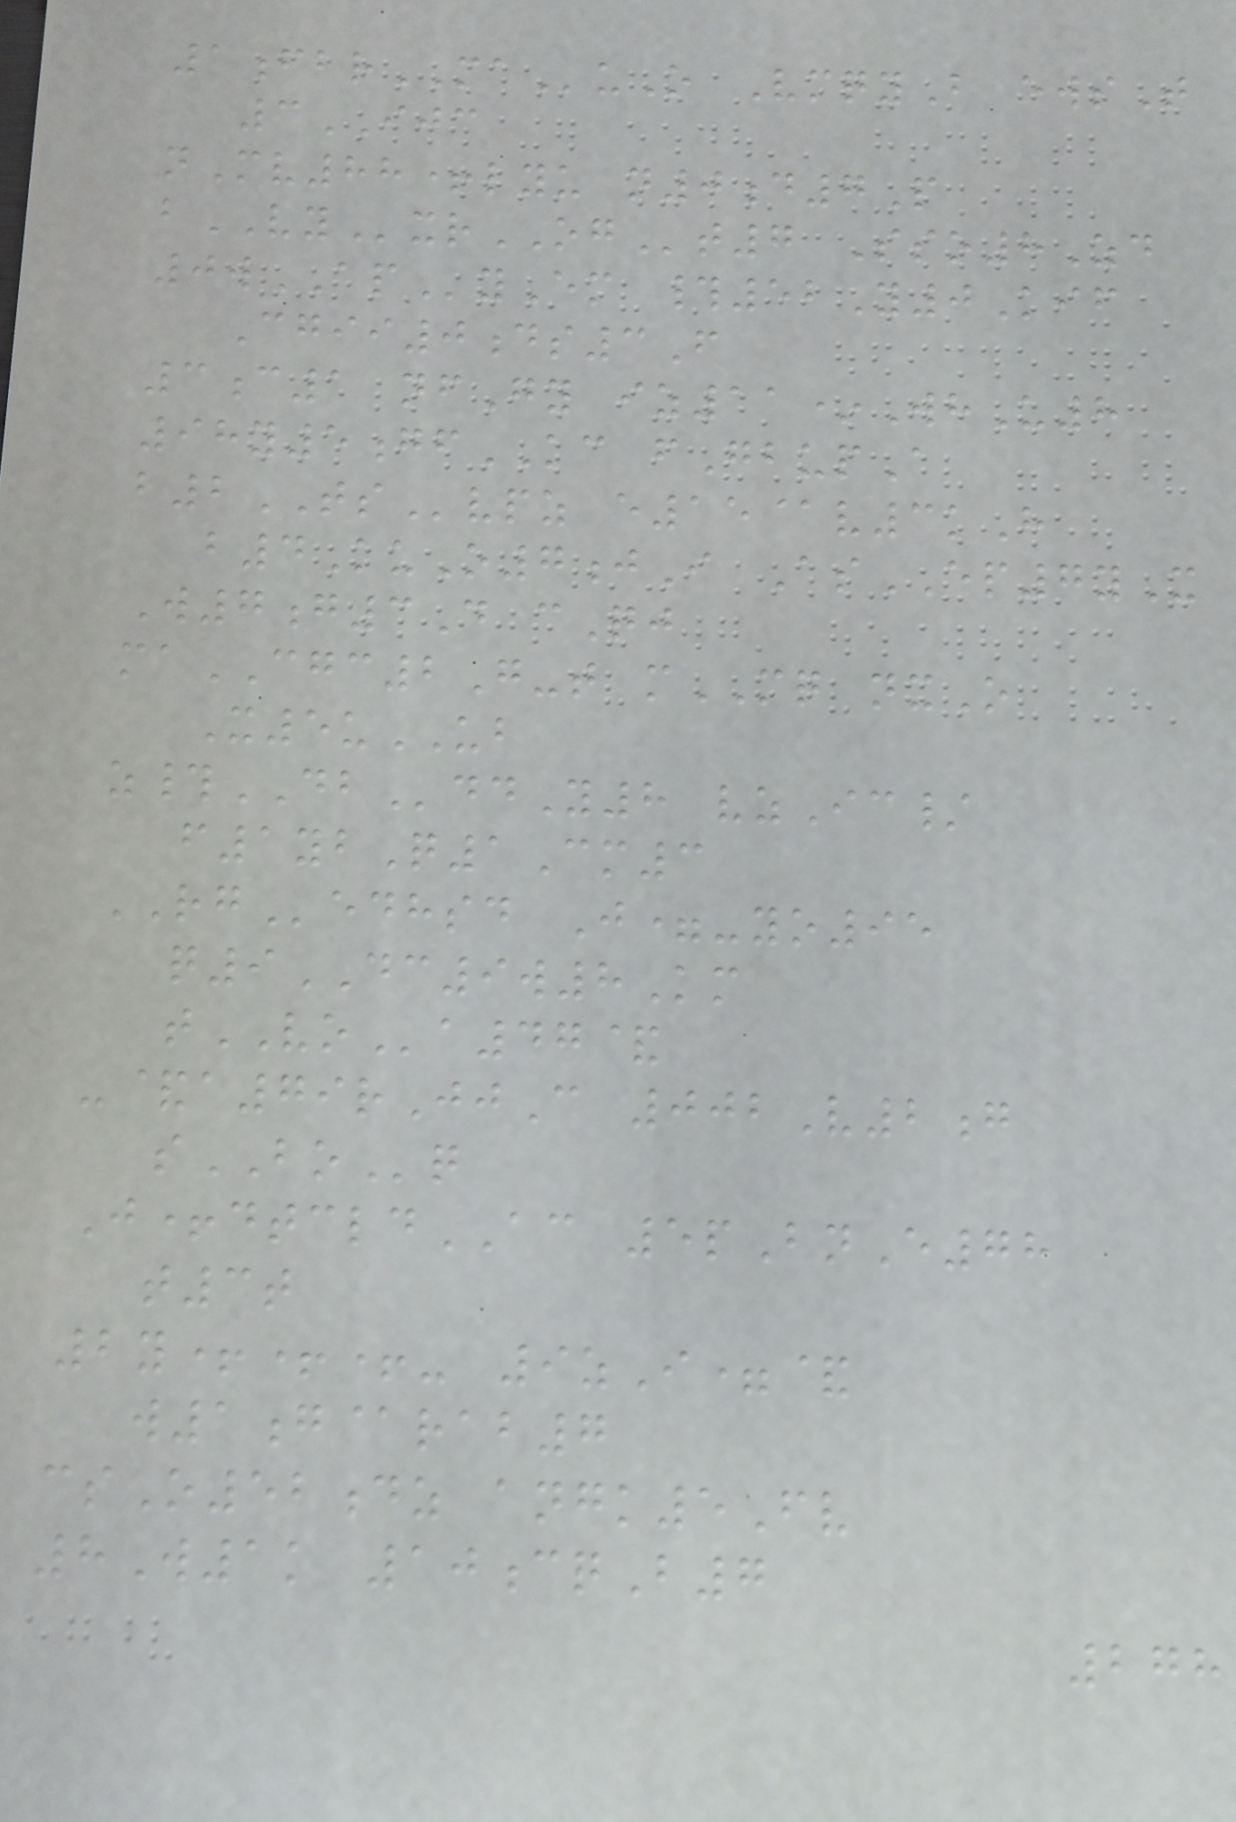1fbrMAuO VmqyB ewsT
3IJC
nMv88+lyu n0d7P
bVYxrOGt7 Sso8Zd
0wAPyEm #52Y0Kif
Cgii0ds3F
3c1 nfGy iz11*WhU8
98y5gfKC fGbupA
b2TSvpz e15@v3kH
b4KuO7jI AsEP7yX
W7g3D cQj
maCGC2G-t mMQ nxO
X5uUB
z#DBddY8 vzIc/
f1ybQ1Cm3
RGedhsd J=-yo95
q9DC9w8Km
tVOa47&
-&a79rJjC 002V2g
sBOq
J+dtcldAC 5pBnE78
t3t
2y+++- 9zI=&
w1g@rab7
csO52dz angk5Fv
8W1k 10cqB7
278
